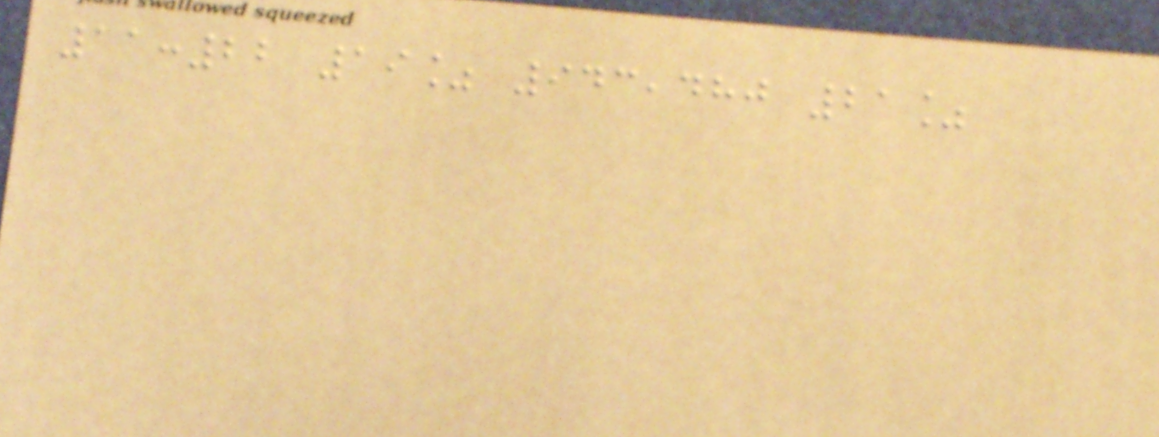11:22 19% 943,480 21%
